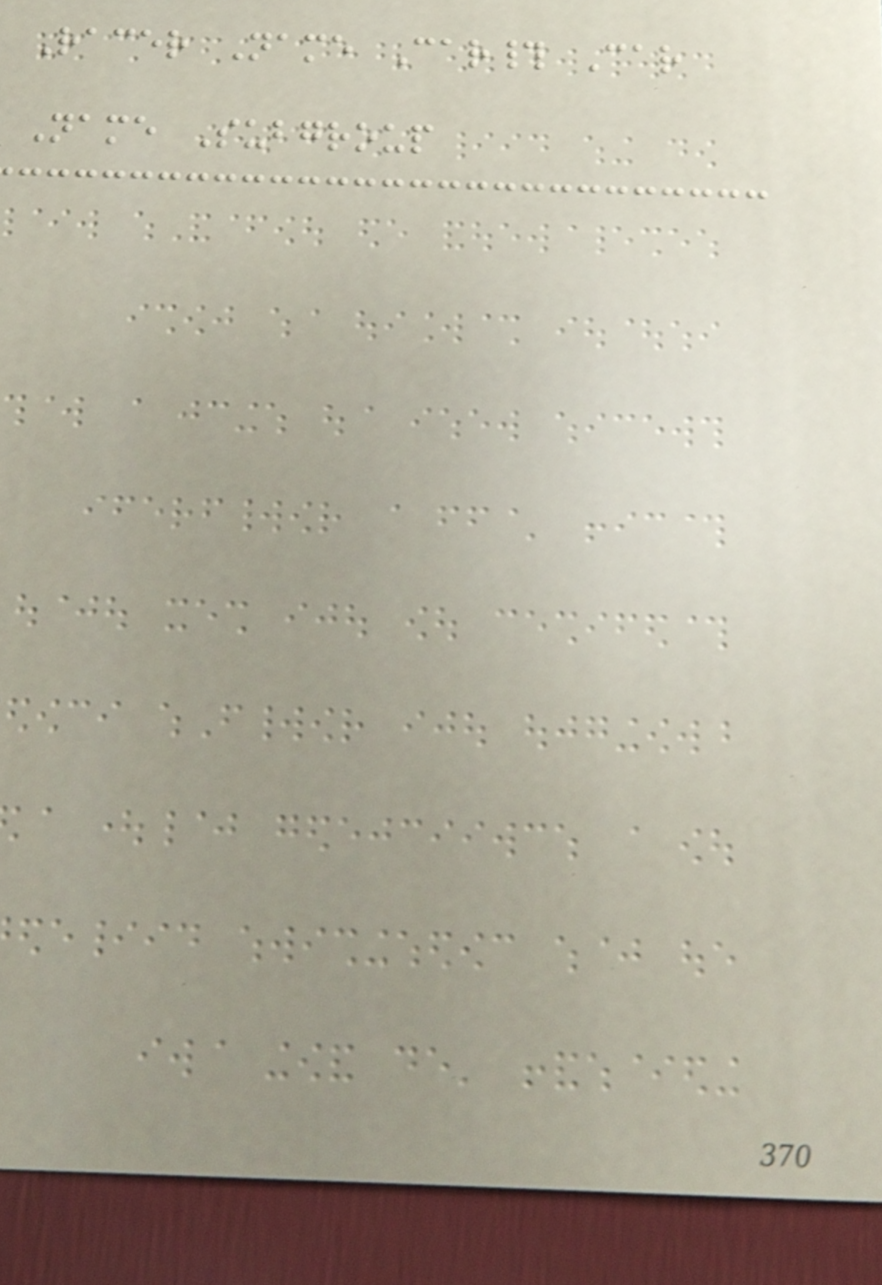Racer Name Car# Car
Name Subgroup
